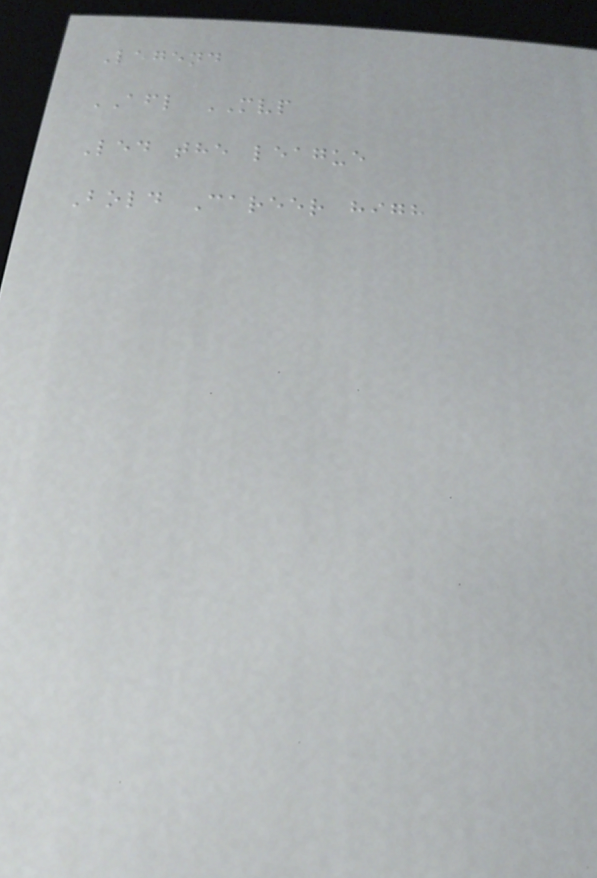Legend
AFL MVP
Led the league
Bold Career high
